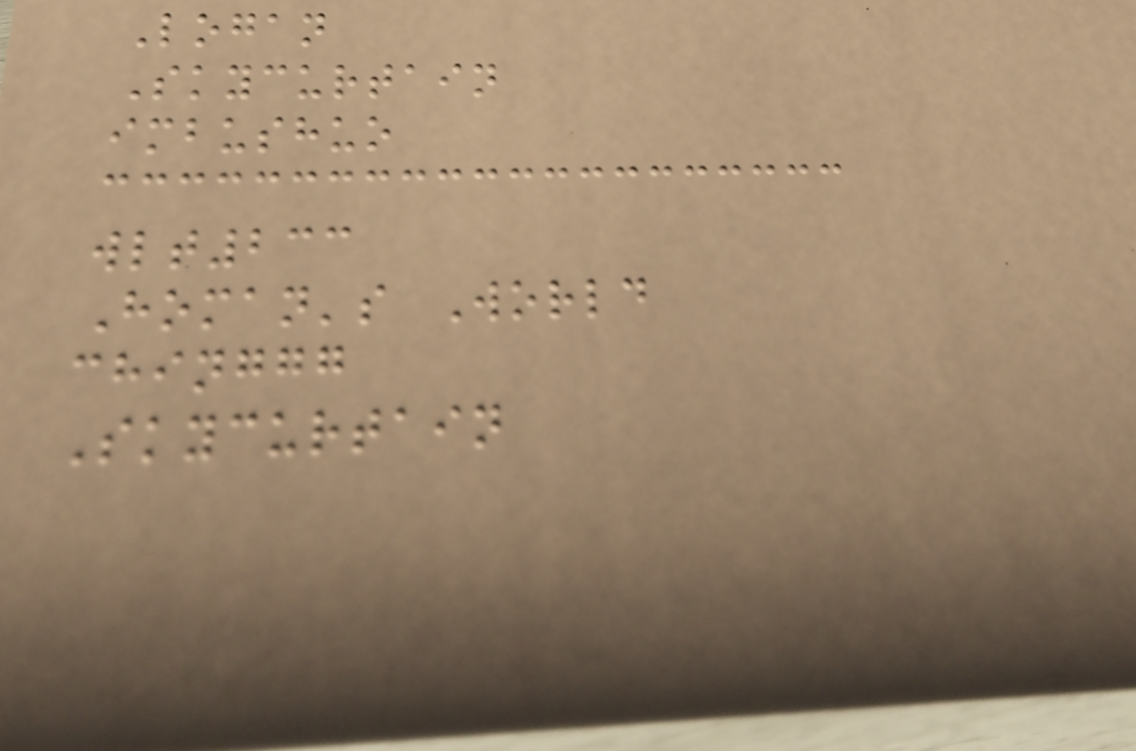Logan
Skycurtain
imbushuo
wlt233
Homan's World
chinggg
Skycurtain
